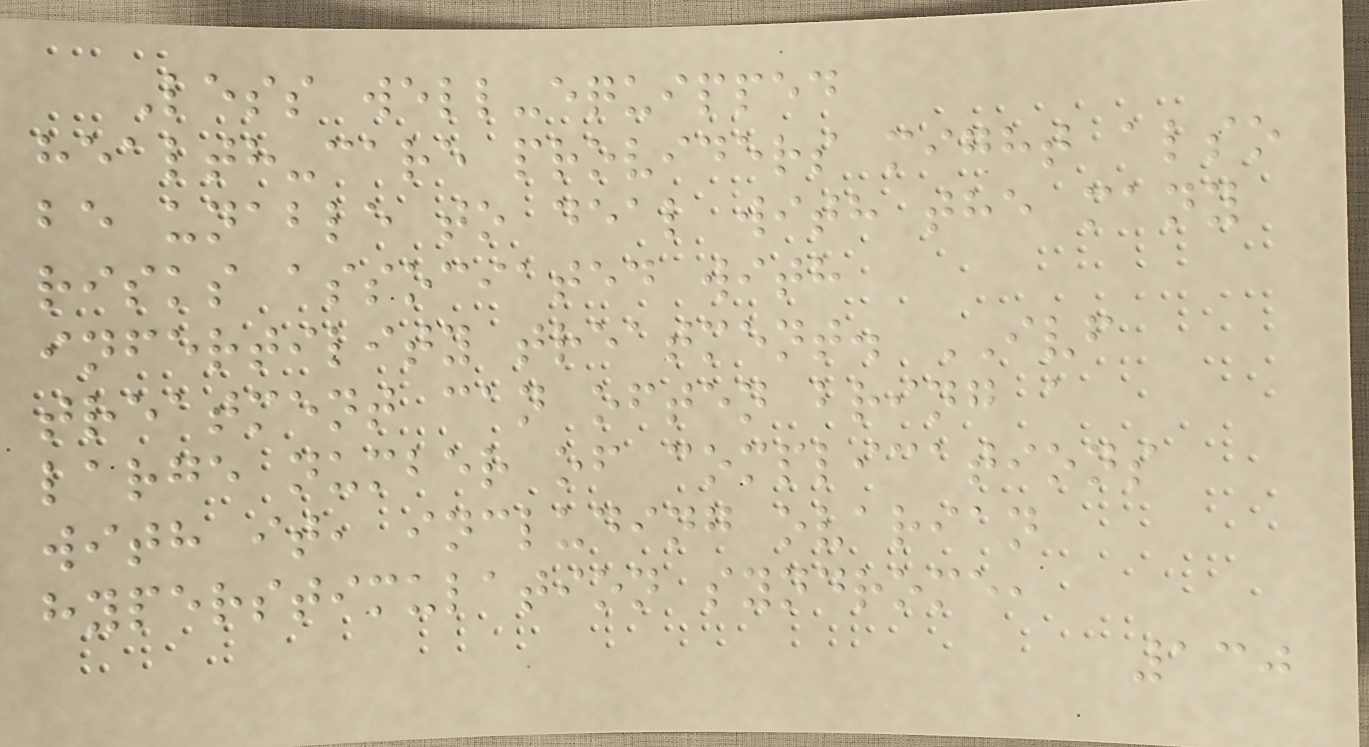Less well-equipped
health-care providers might also
be unable to deal with the many
risks associated with
infertility treatment. IVF
treatment can often bring a
large number of complications
with it, including ovarian
hyperstimulation syndrome,
130
